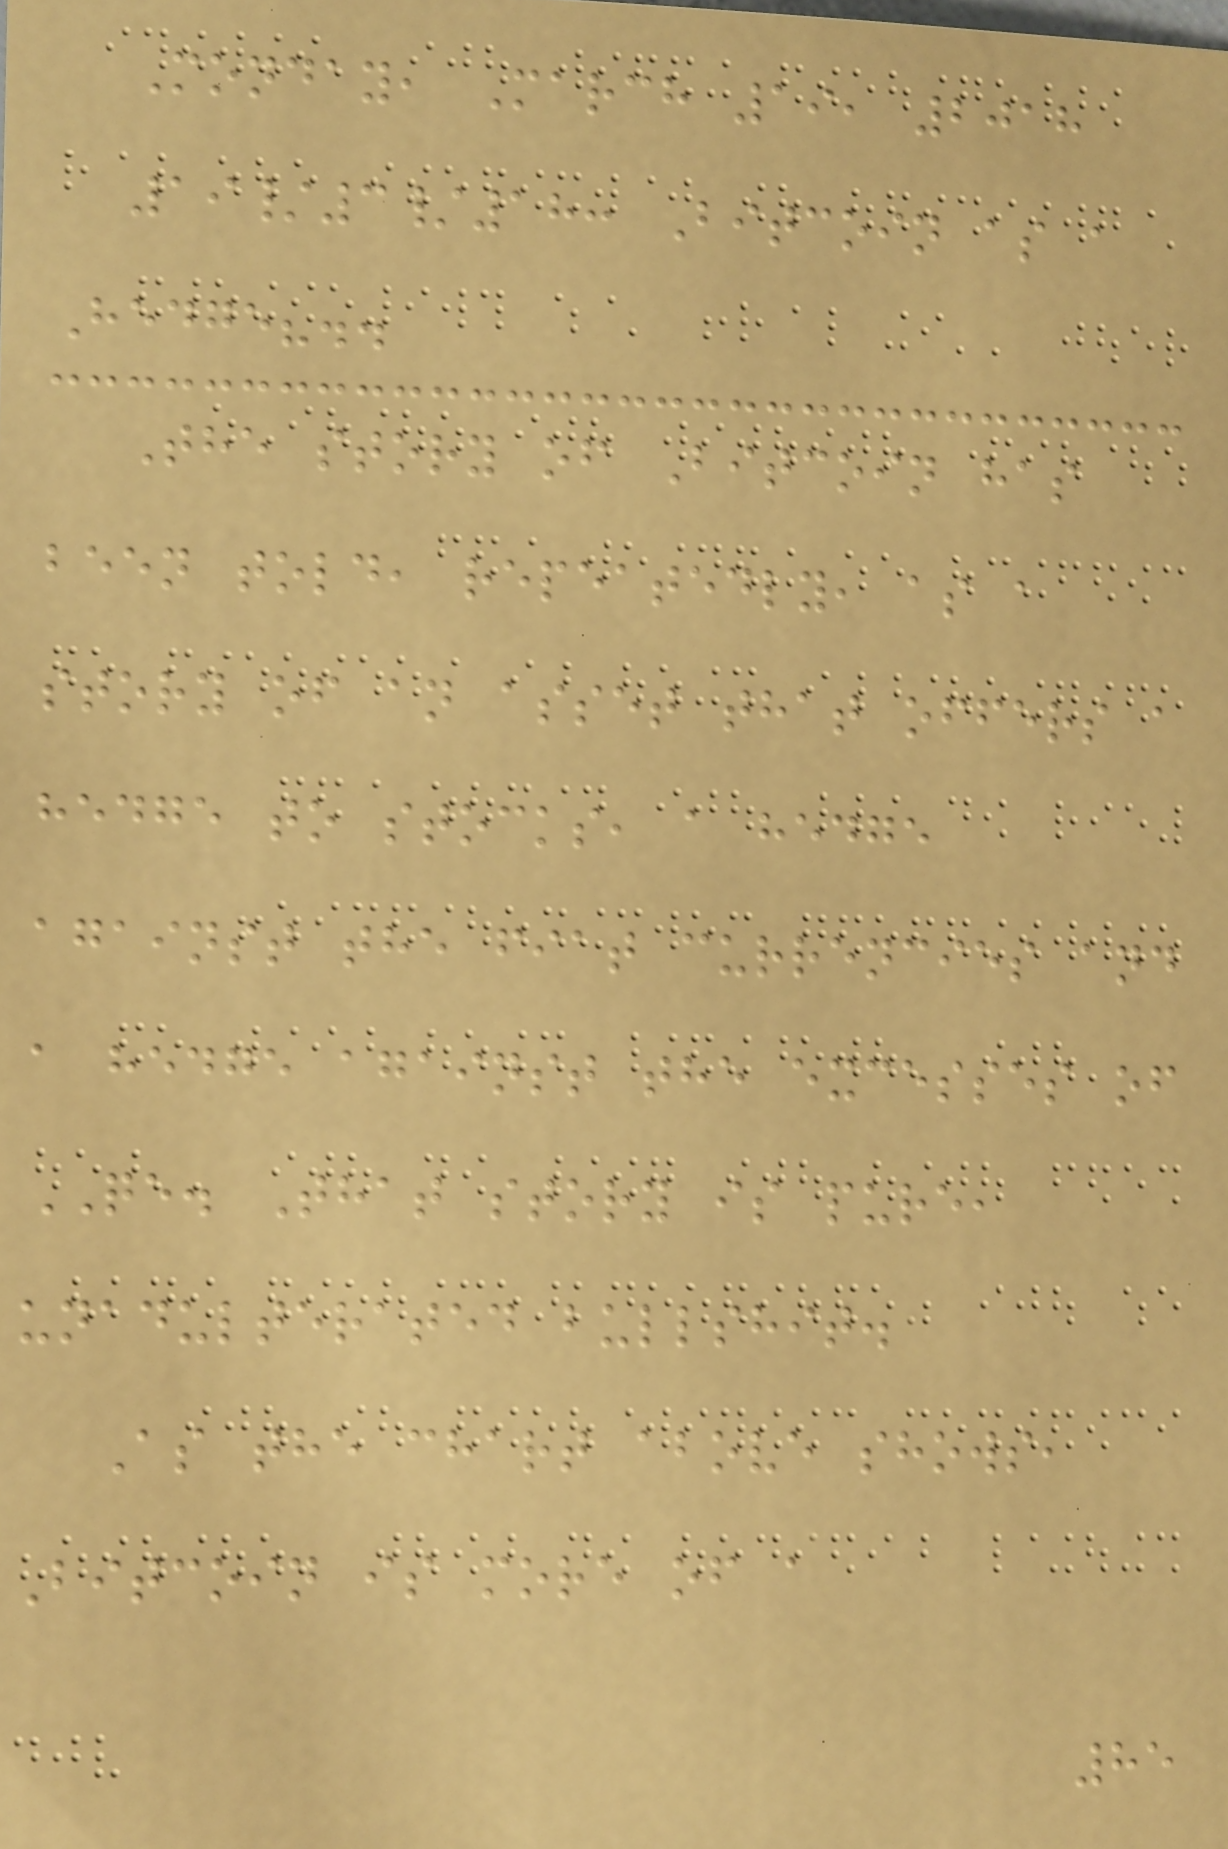Monday, March 19, 2018
19/3/18: Bitcoin as a
Hedge?..
The story of Bitcoin has
been told, repeatedly, as a
story of an asset that offers a
hedge to stocks, a hedge
against the fiat currencies and
a hedge against the excesses of
QE. That story is pure,
unadulterated bullshit.
As the chart above shows,
Bitcoin is more of a
85
